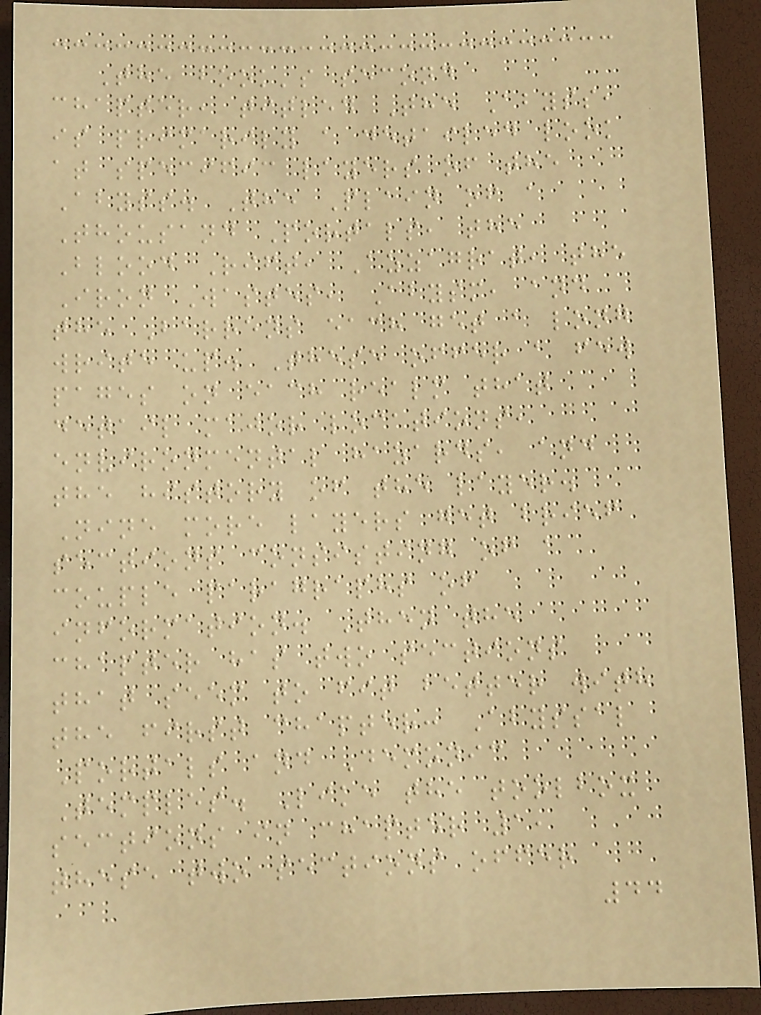The book's second
chapter, titled The Abyss,
is primarily a detailed look
at specific layers of the
Abyss. The Plain of a
Thousand Portals, the
Blood Rift, Azzagrat, the
Iron Wastes, Abysm, and
the Barrens each get a long
write up. These offer a few
pages on each realm that
detail major locations,
environmental hazards, and
the history of the layer.
Nine more layers get brief
sections consisting of a
couple paragraphs of
information. Then the
chapter has two sections
that seem to fit better with
the first chapter: Abyssal
Portals and Demonic
Temples. Like the toolbox
sections in chapter 1,
these two sections offer
44
